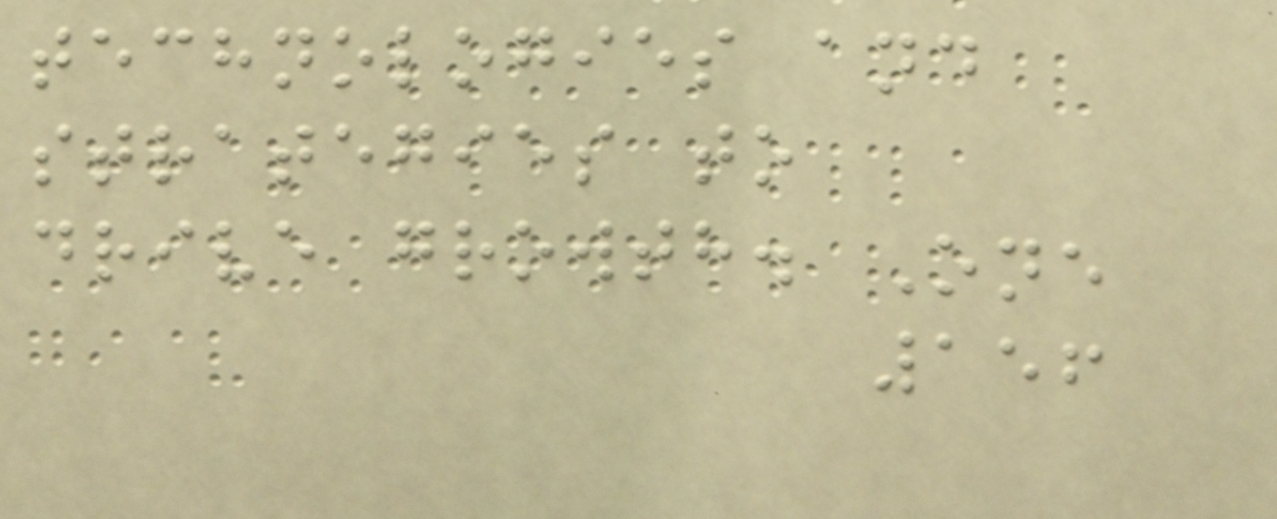technologies and
strategies to
drive growth. One
156
